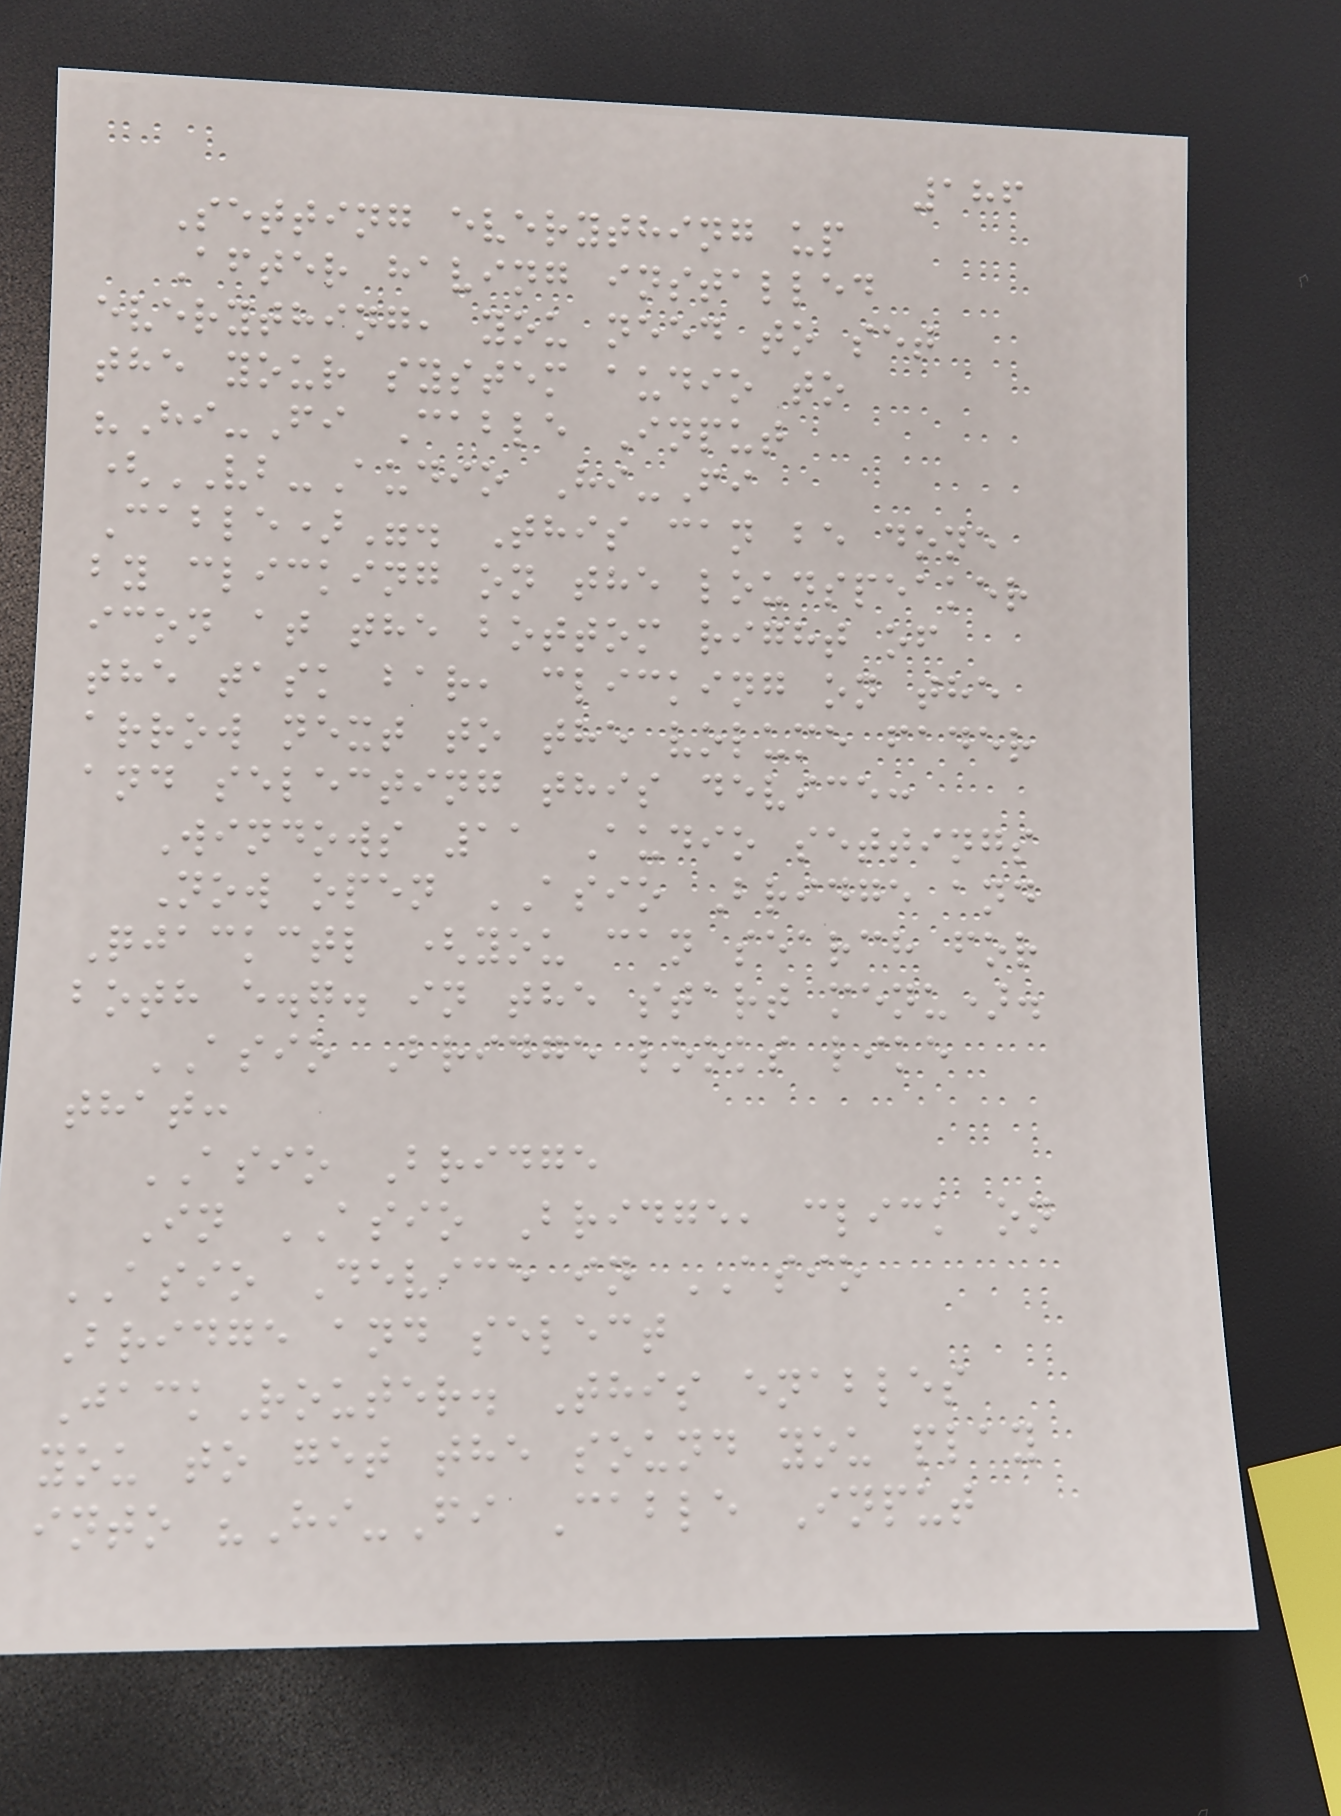186
Setting everything up
After having installed
everything, you need to set
the your system audio to
"Hi-Fi Cable Input
(VB-Audio Hi-Fi
Cable)". This can be done
by clicking on the loudspeaker
icon at the bottom right of
the task bar, clicking on the
arrow next to the volume fader
and selecting this device:
Windows 11 Audio settings
Now open ASIO Bridge and
Qjackctl (you can search for
both e.g. in the start menu).
ASIO Bridge looks like
that:
ASIO Bridge
In ASIO Bridge, click on
ASIO Device in ASIO
Bridge and select
JackRouter. This enables
you to get the sound you play
into "Hi-Fi Cable Input
